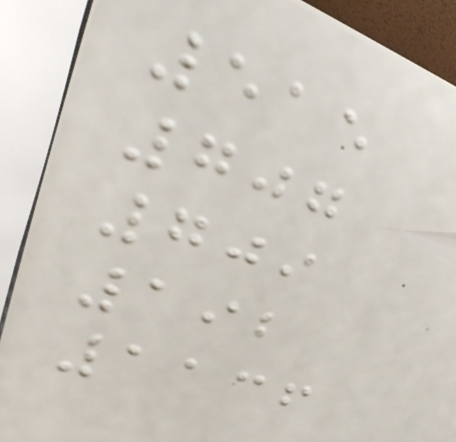515
707
709
192
1136
